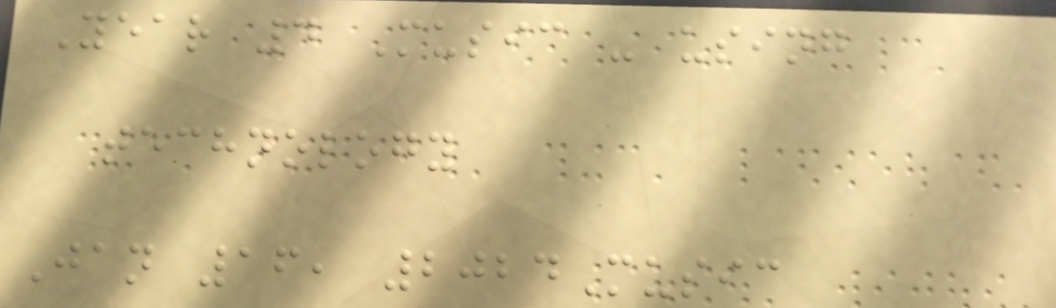Year 4 Music - using
technology
Jan 16, 2024Music
